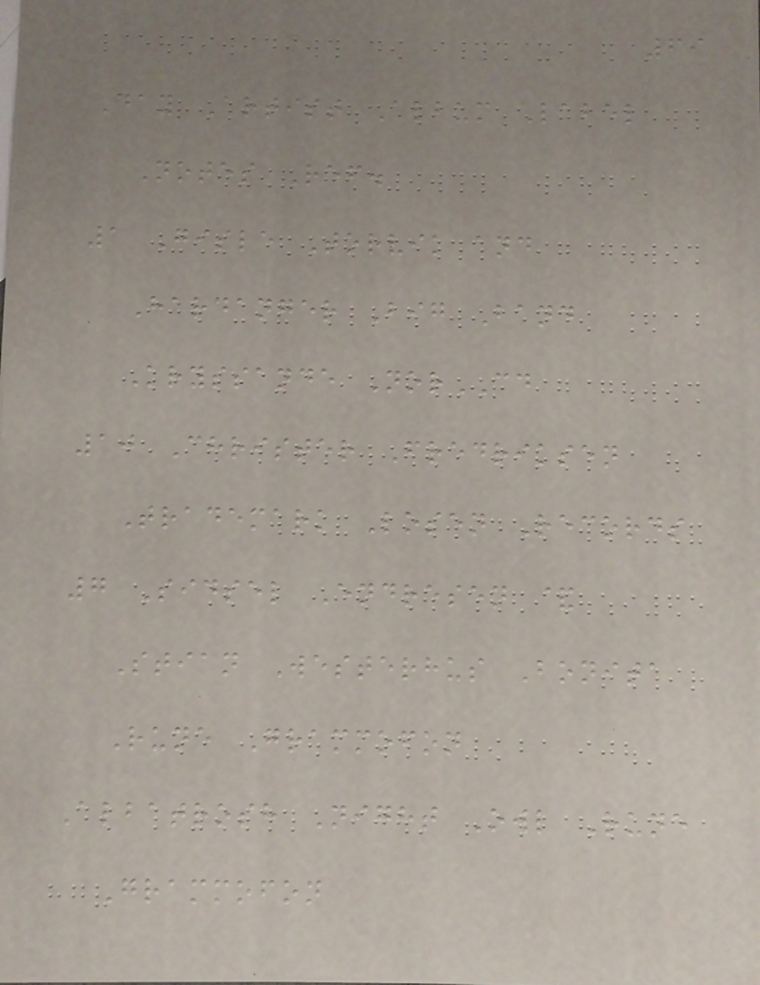69
Day Artist Album Label
Notes Ref.
1 Gisle Torvik and
Hardanger Big Band
Kryssande NorCD
10 Christer Fredriksen
Trademark Losen Records
7 Sidsel Endresen &
Stian Westerhus Bonita
Rune Grammofon
Albatrosh Night Owl Rune
Grammofon
